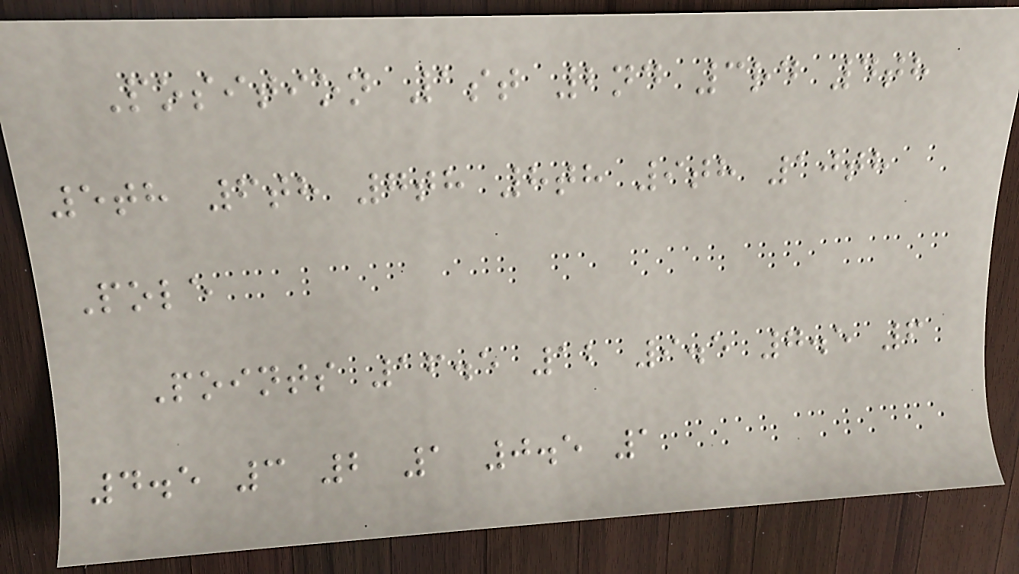Position 1st 2nd 3rd 4th
5th 6th 7th 8th 9th 10th
Pole
Points 16.5 12 9.5 7.5 6
4.5 3 2 1 0.5 1
